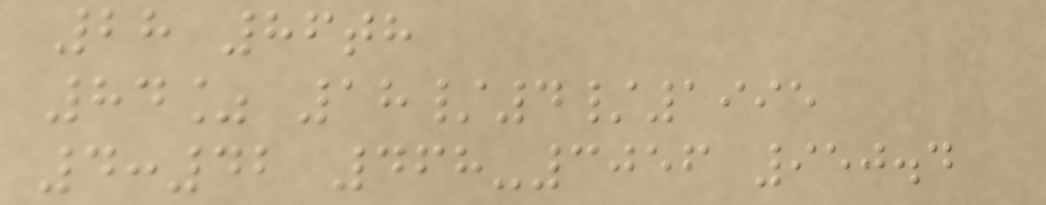28 86th
84% 18/4/1995
4:42 468-3056 950.4
